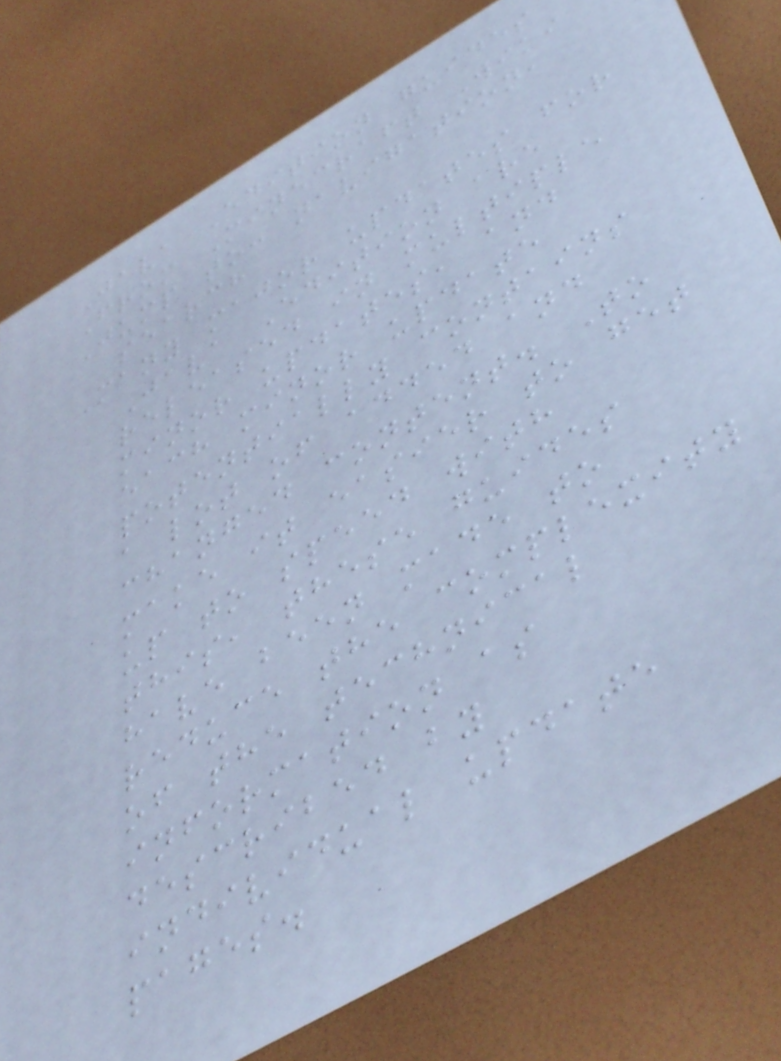Java Edition guides
From Minecraft Wiki
Jump to: navigation,
search
Many major updates for
Java Edition are
released in multiple
minor updates, and
each minor update
potentially contains
a lot of added and
changed content. To
make it easier to get
up to speed with
this, these guides
have been made to
reduce the complexity
of the technical
information as
described by
individual update
pages.
